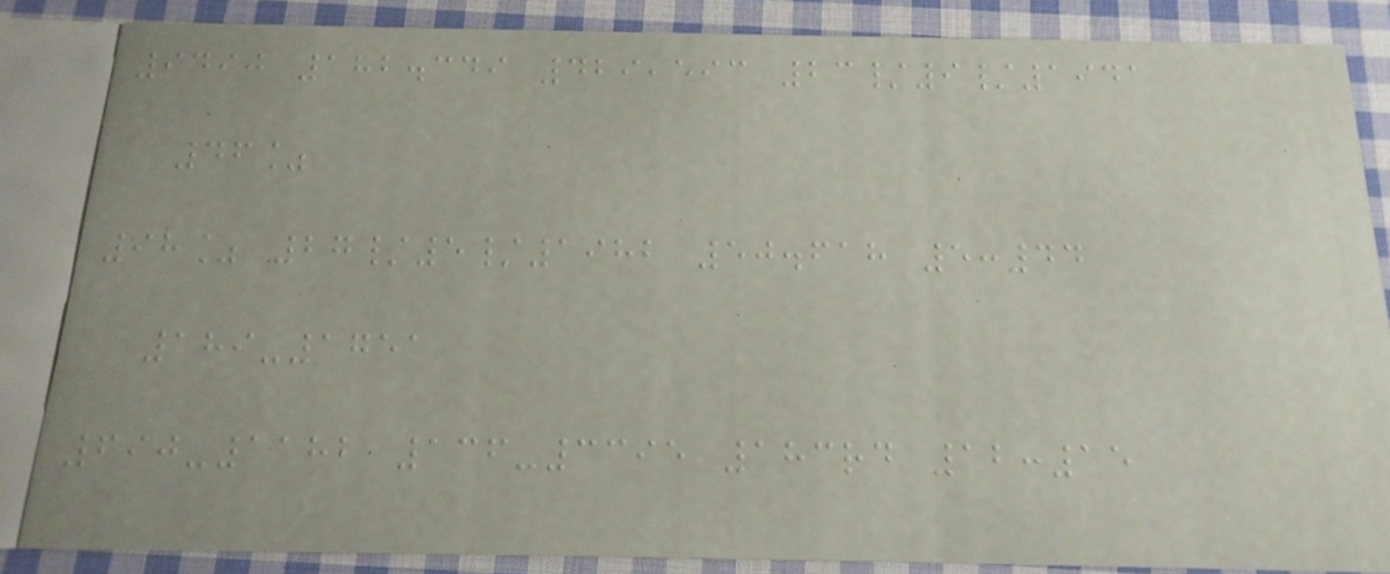9490 182.349 429,593 23/9/1941
46%
98% 27/5/1982 50.618 5:44
189-1751
690-1182 136-3395 183rd 12:15
